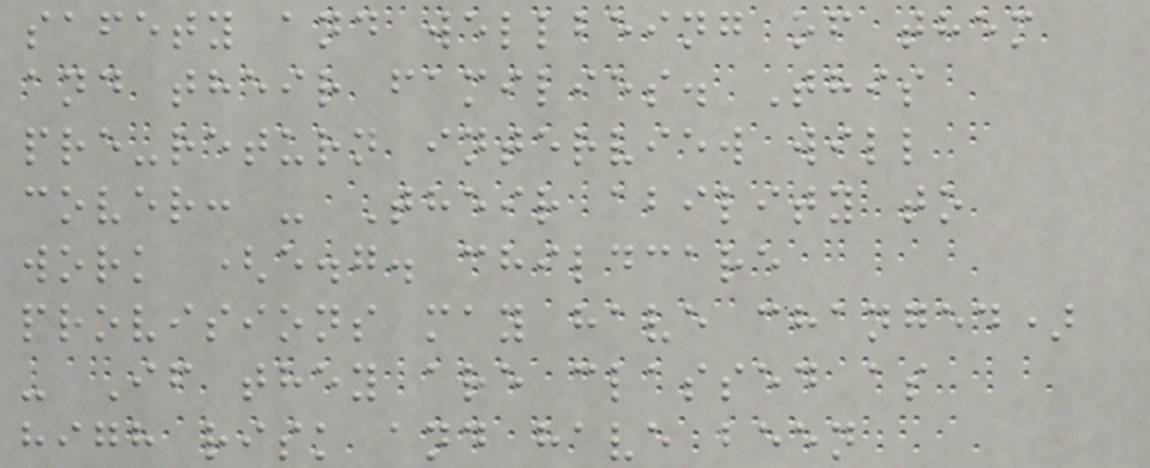safety and wellbeing of them
and their families. This
pre-return interview will
cover: - Their ability to
work (e.g. childcare
provisions may have changed)
- If they are classed as
high risk and have been
